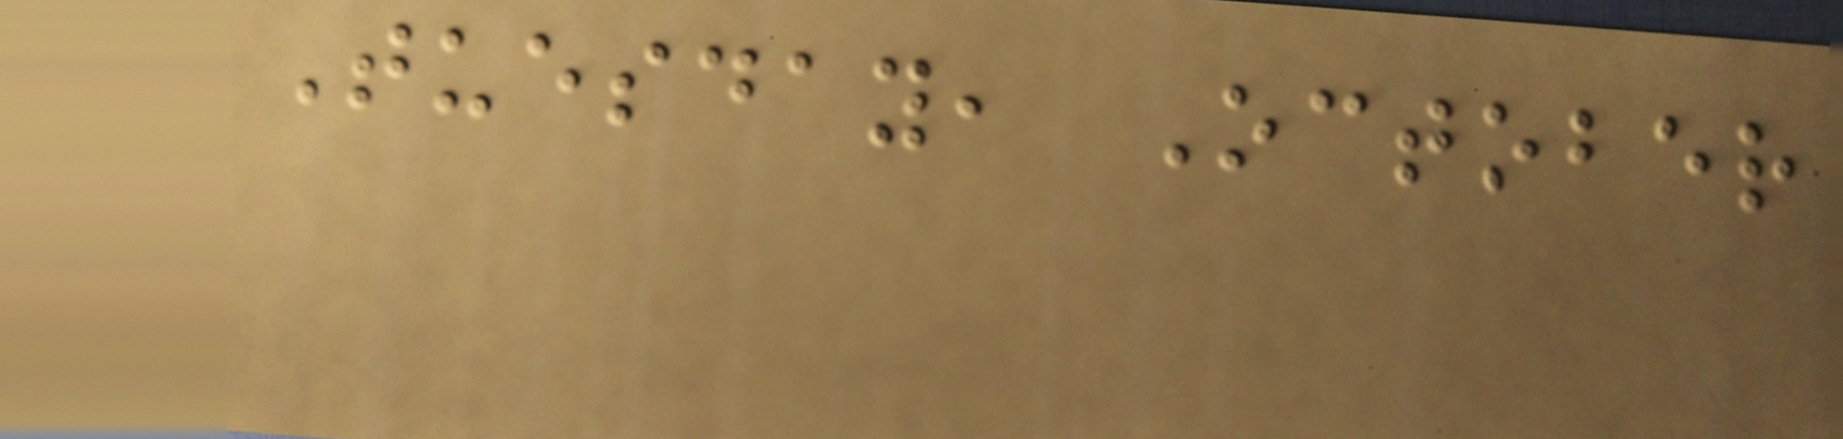Tuesday, October
